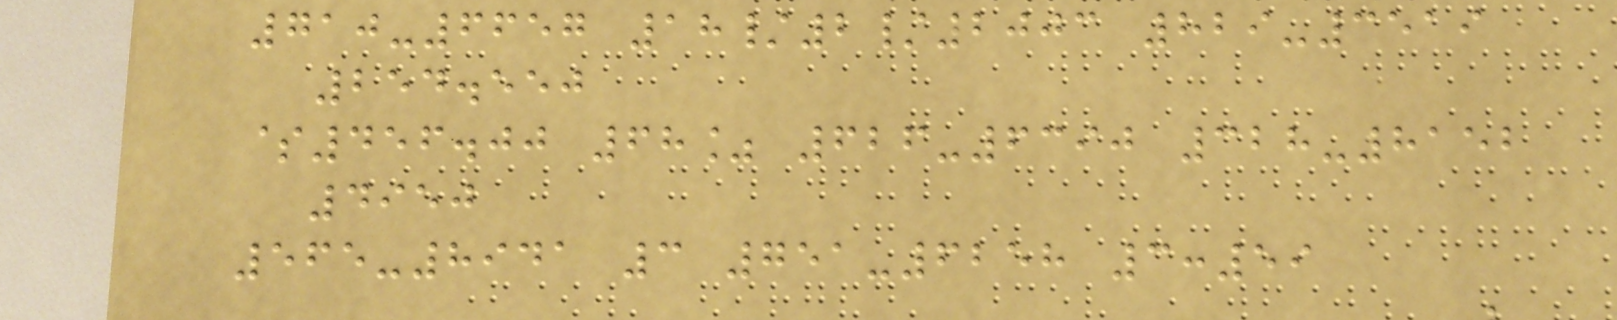710-6657 18/2/2003 829-3519
254.550
$456.00 68% 626-6390 328-8152
4950
565-8941 3 751-6258 3:59
